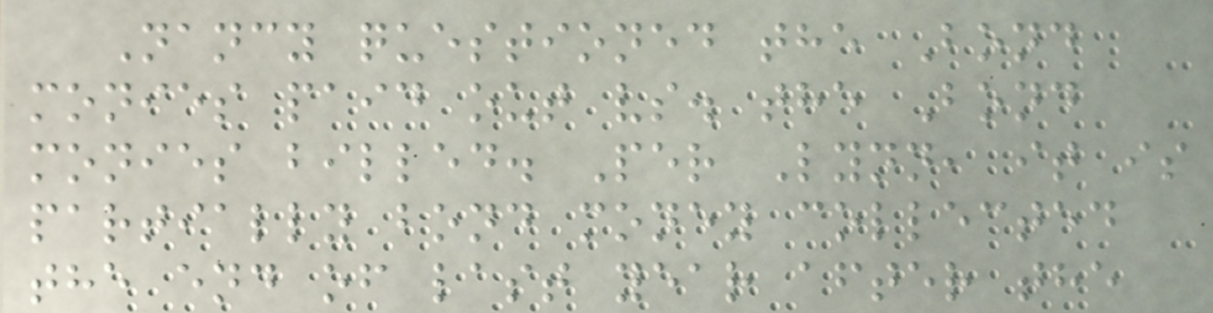Nancy questioned the Bond
monies paid out vs. the Bond
monies billed. Per Lynn, it is
partially bond money collected
the end of last year after the
